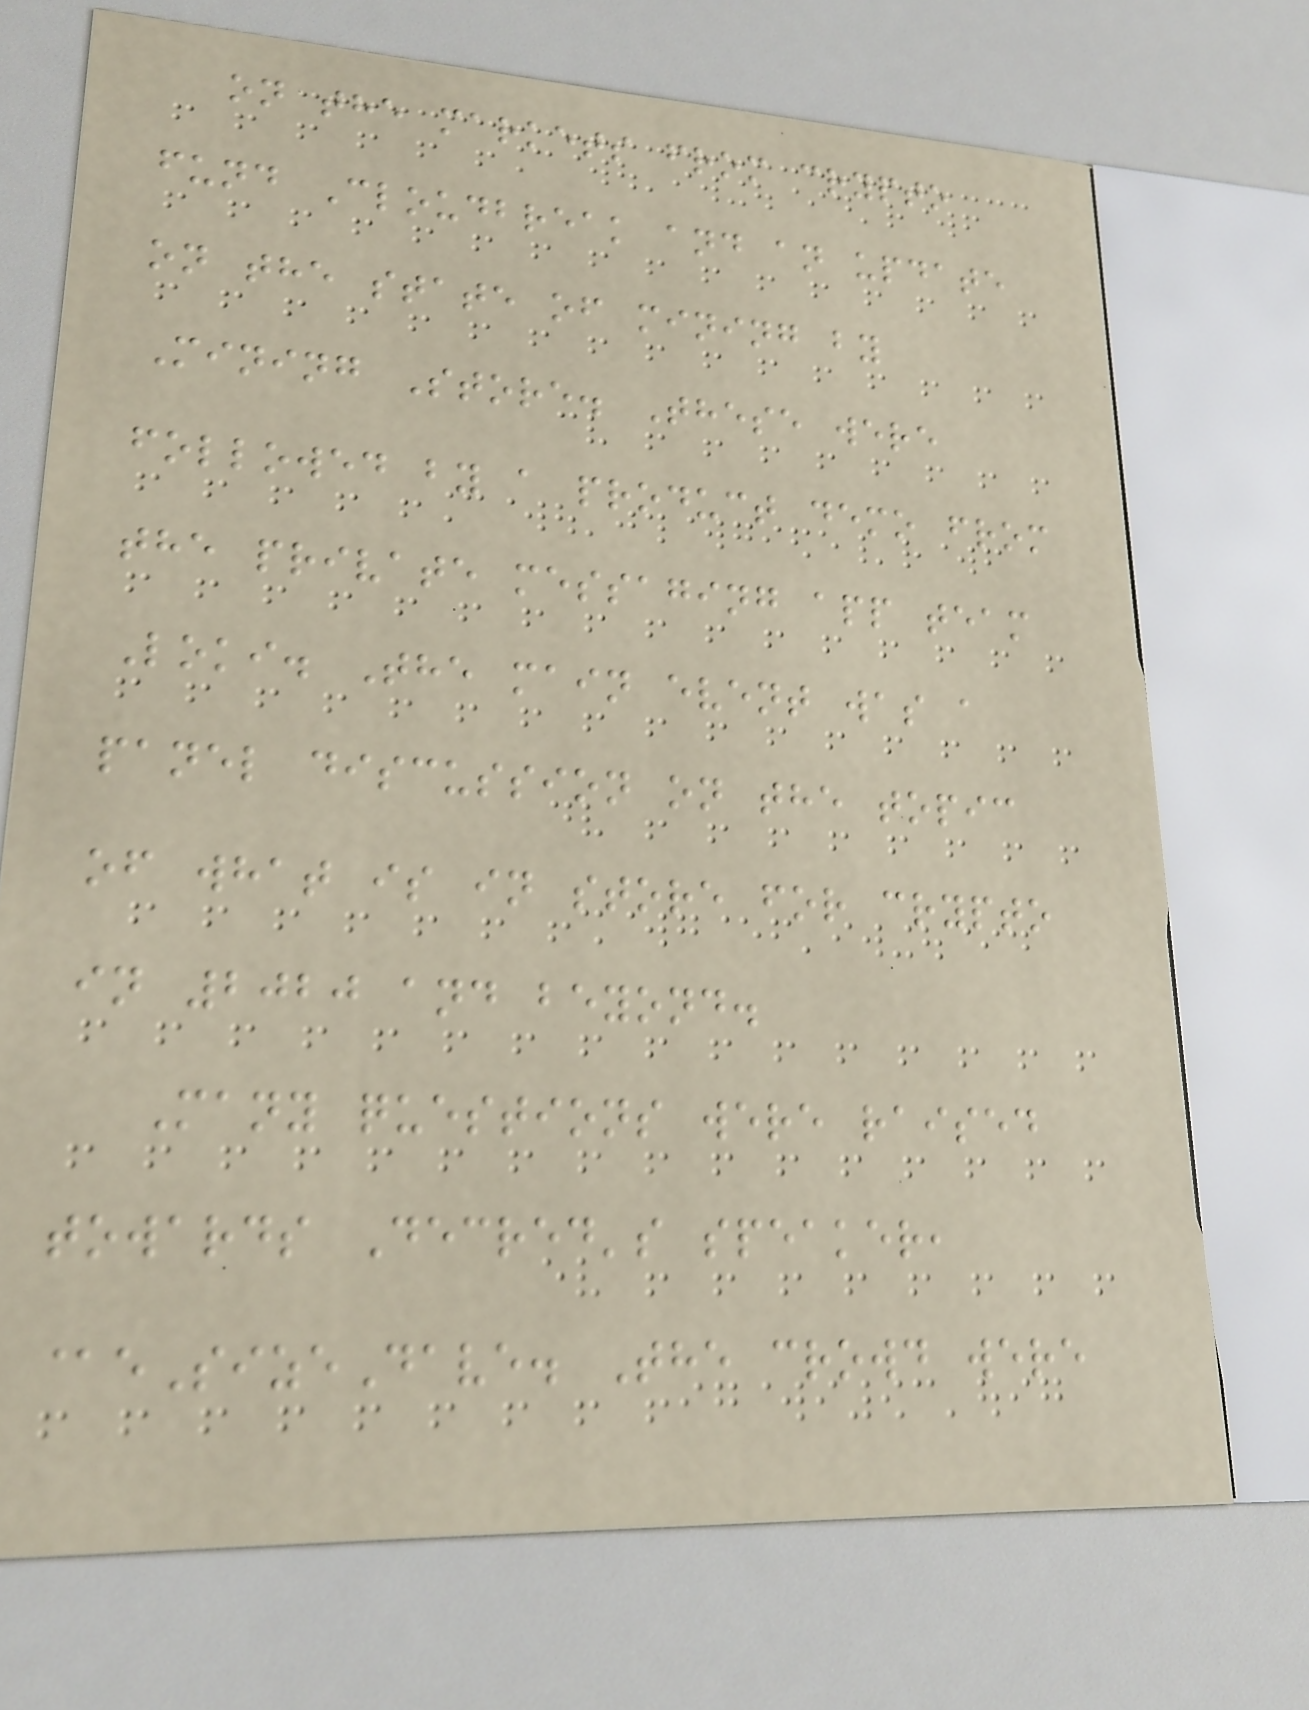on the markets from crypto
fund Cloudbreak and an update
on the state of mining by
Mining Store. These were
followed by a product demo from
the private messaging app team
Loki. The main event was a
panel discussion on the topic
of what is in store for crypto
in 2020 and beyond.
Many questions were raised
towards Decred's speaker,
@eSizeDave. The crowd were
